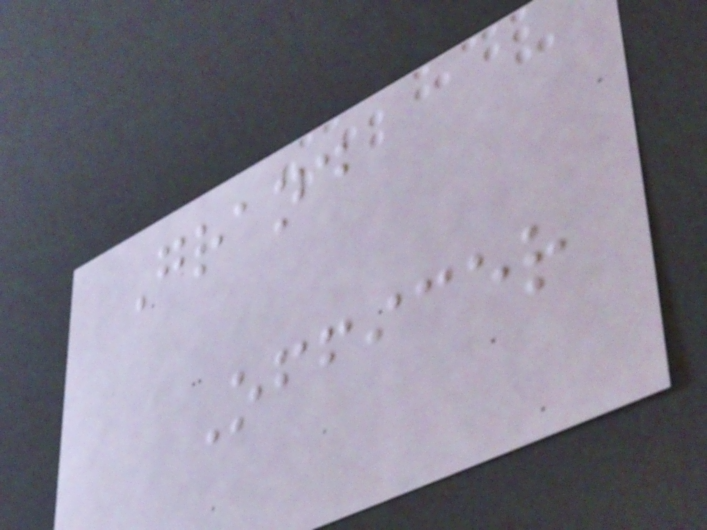Grand
Officer
